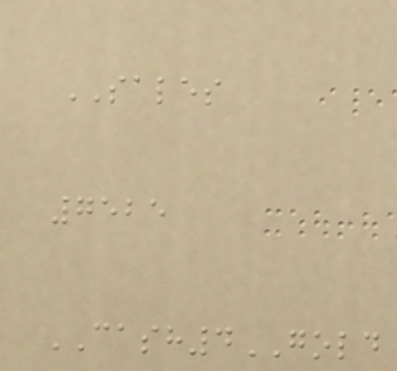SALES
7525
CASH4GOLD
